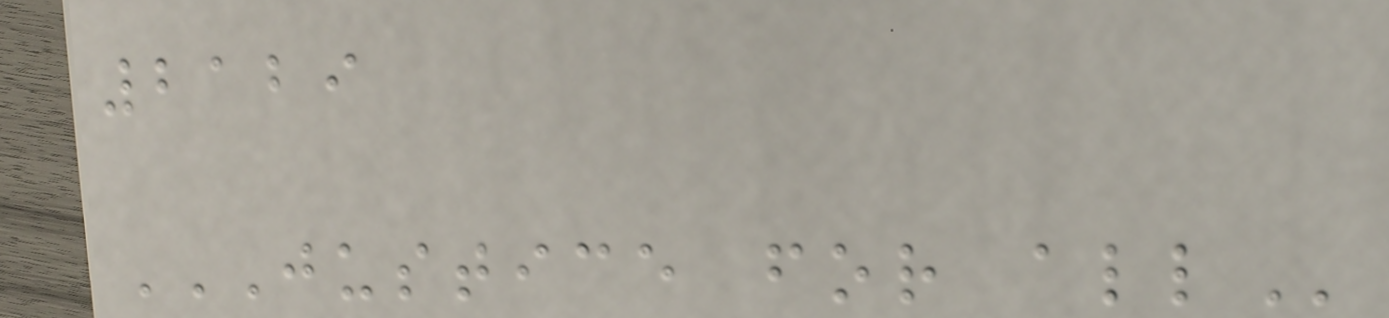2129
JUSTICE FOR ALL
